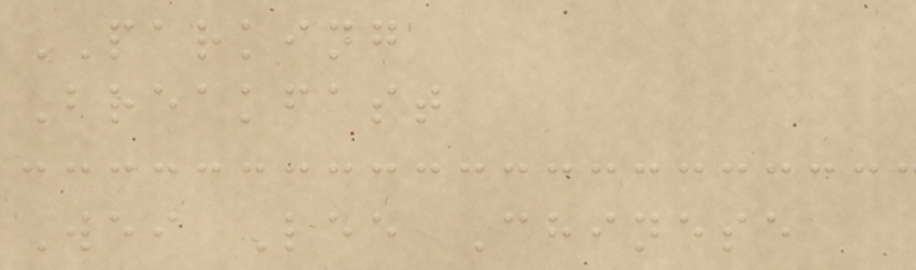PARKING
Breakfast
Wei Lee Chinese
